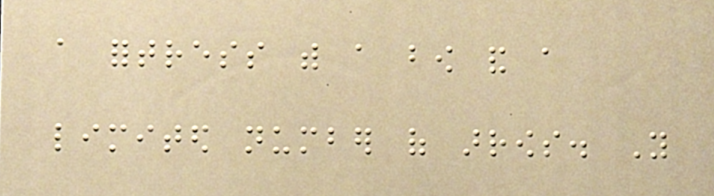a fortress with a bow and a
limited number of arrows. You
